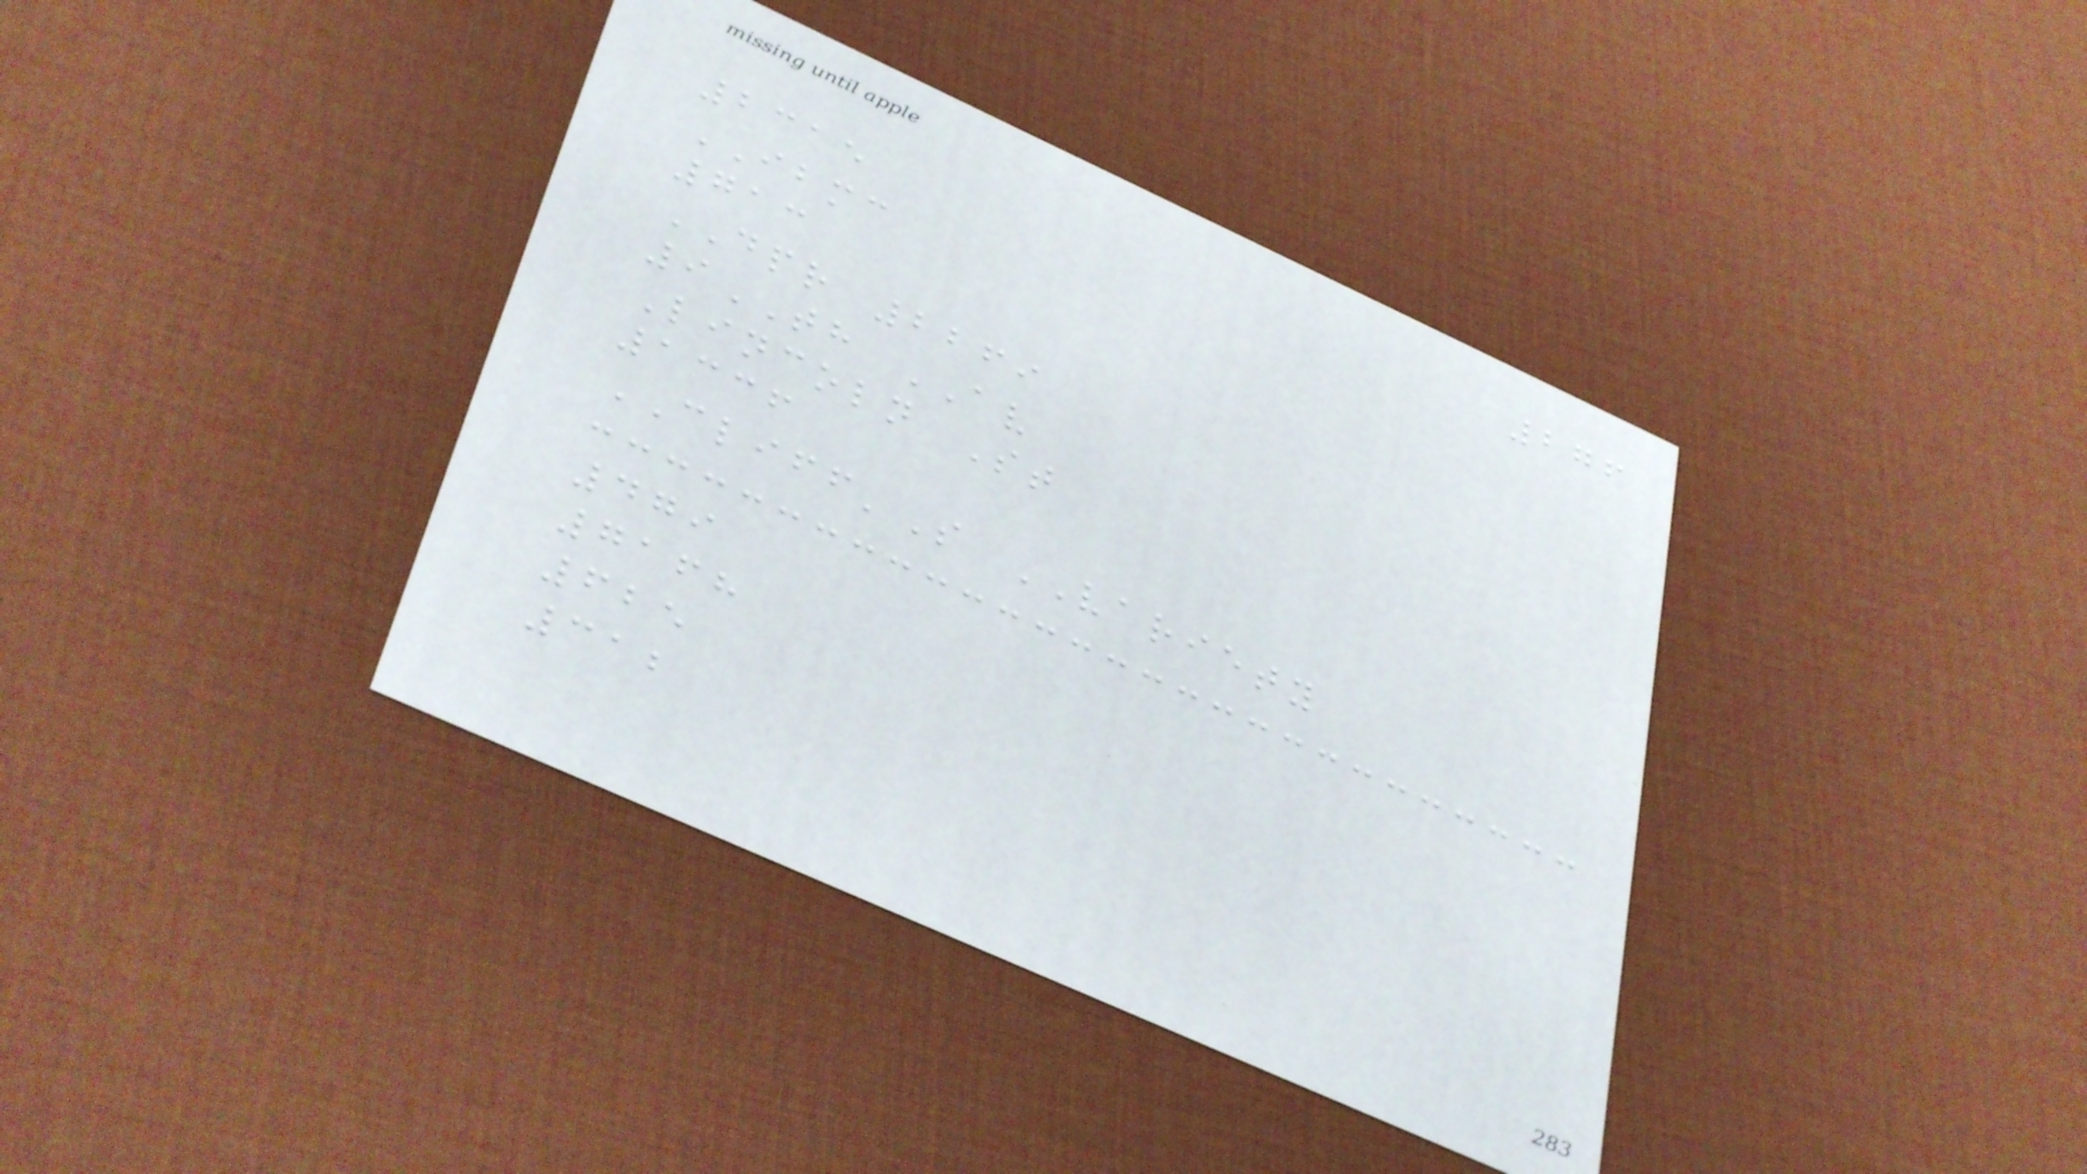276
2315
IBMC
713
DPR 2269
9TH AV
Lincoln St
1336
CLIFF'S VARIETY
479
7168
625
312
